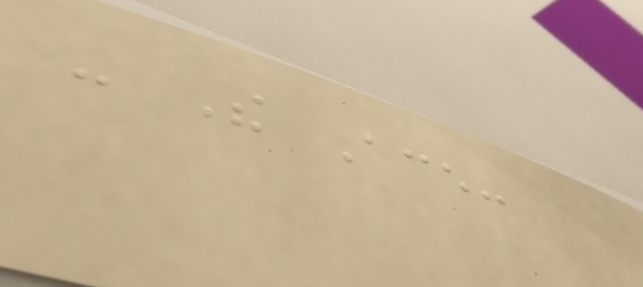- The Ace:
